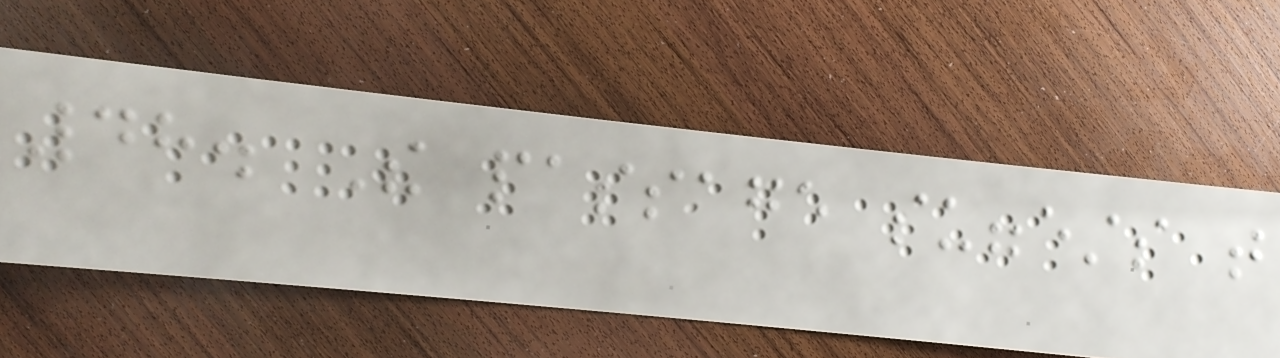48. The passage suggests that
